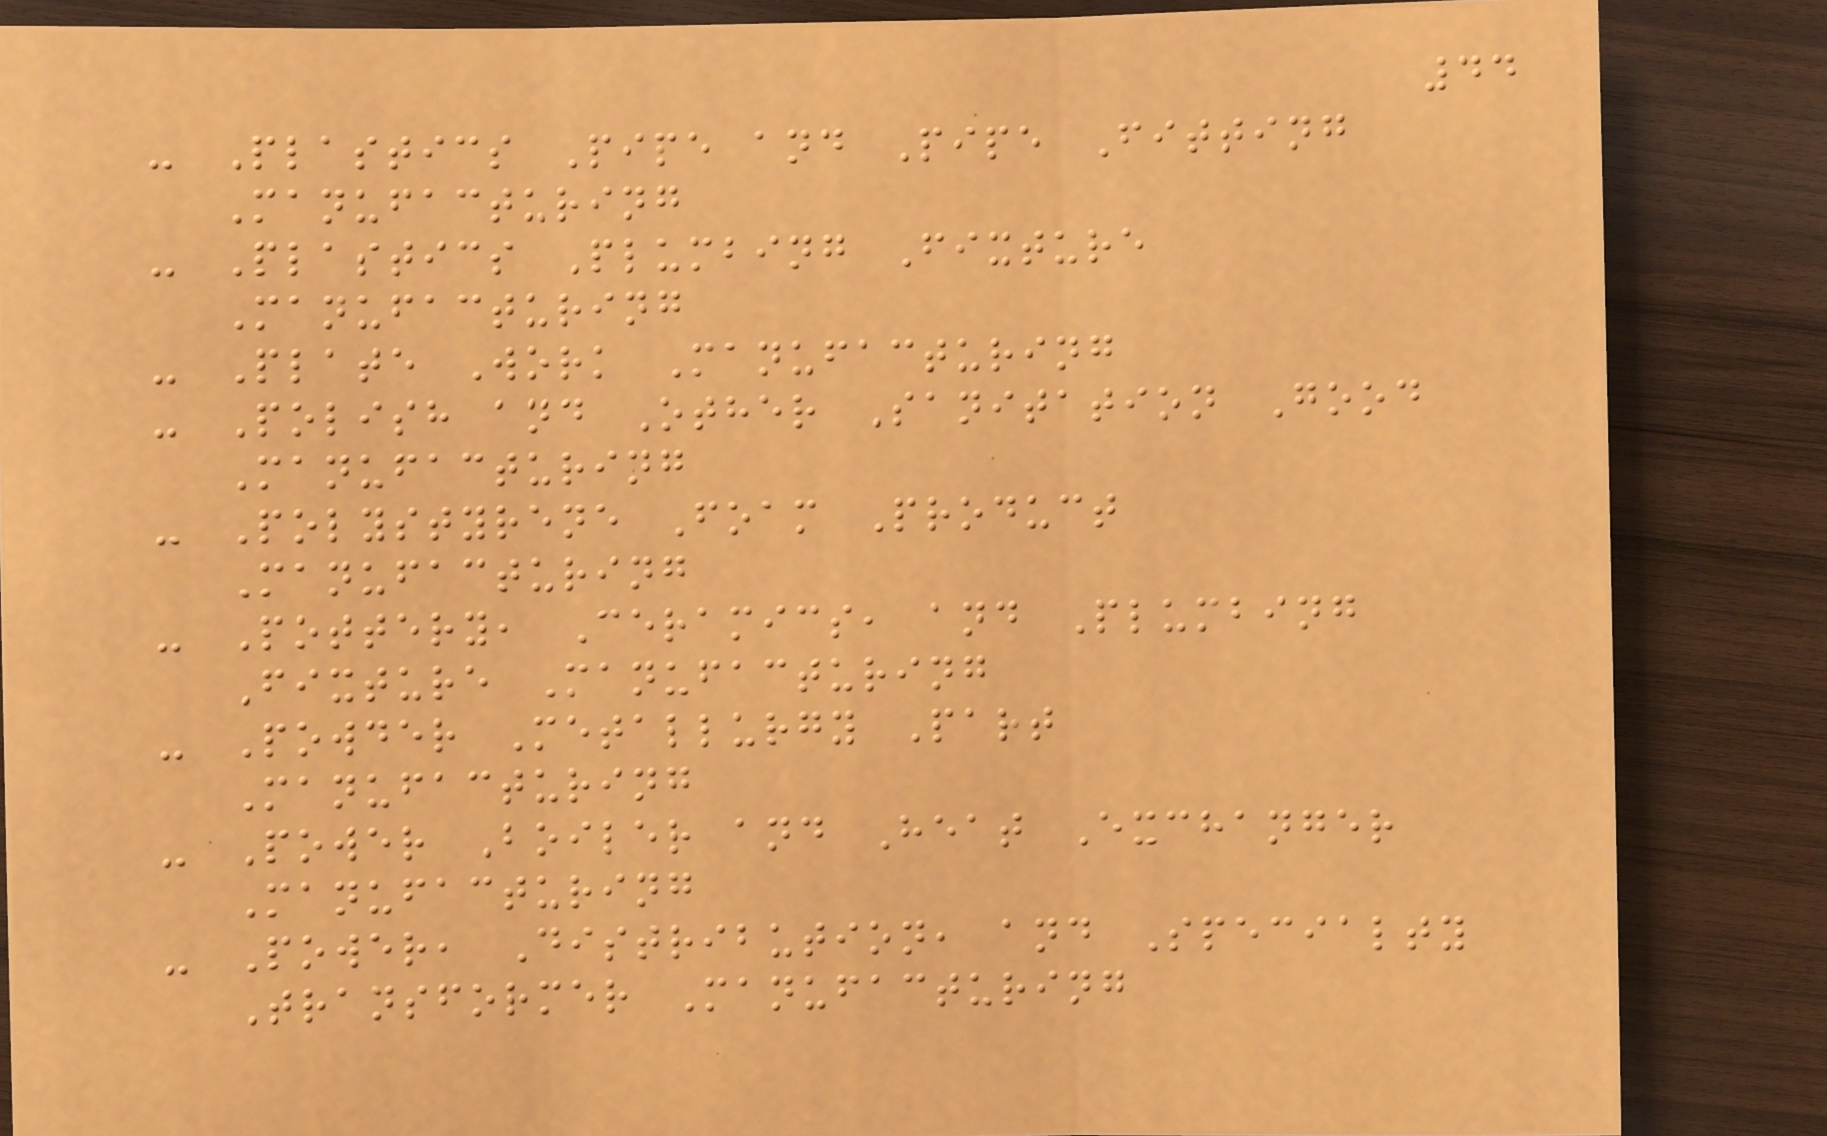44
- Plastics Pipe and Pipe Fitting
Manufacturing
- Plastics Plumbing Fixture
Manufacturing
- Plate Work Manufacturing
- Polish and Other Sanitation Good
Manufacturing
- Polystyrene Foam Product
Manufacturing
- Pottery, Ceramics, and Plumbing
Fixture Manufacturing
- Powder Metallurgy Part
Manufacturing
- Power Boiler and Heat Exchanger
Manufacturing
- Power, Distribution, and Specialty
Transformer Manufacturing
